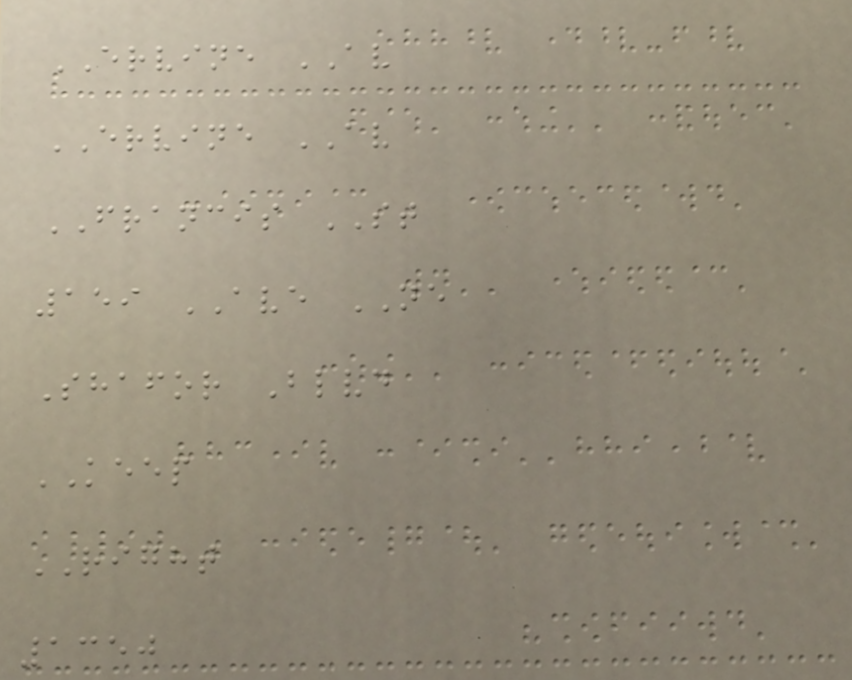ERVINE AV
ERVINE AV
FRANCIS ST
159 AVE NE
Shafor Blvd
KEEP
RIGHT
1350
